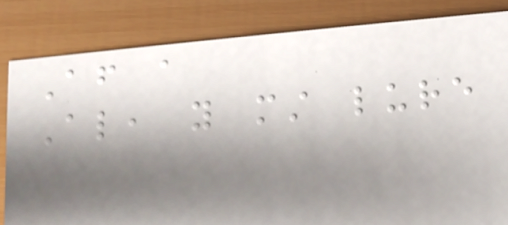After a
Also, you must lure
